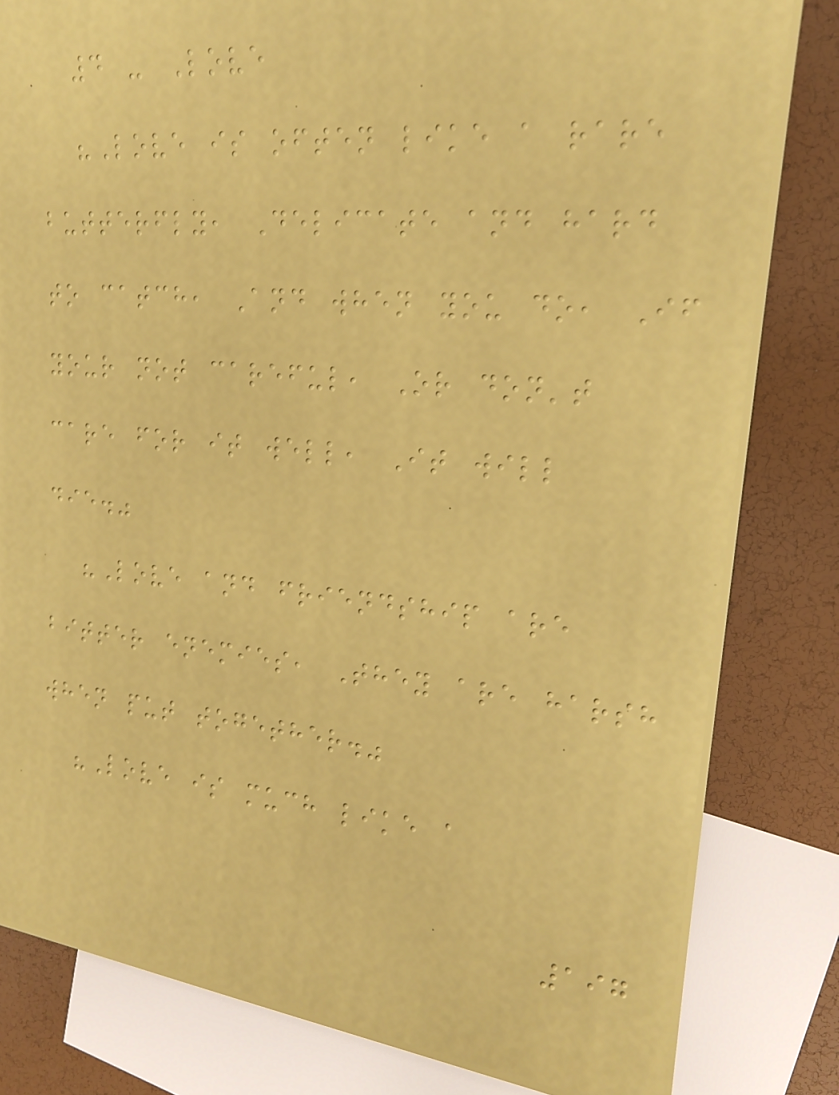4 - Love
"Love is often like a rare
butterfly, Delicate and hard
to catch, And when you do, If
your not careful, Or don't
care for it well, It will
die."
"Love and friendship are
bitter enemies, They are harsh
when put together."
"Love is much like a
197
